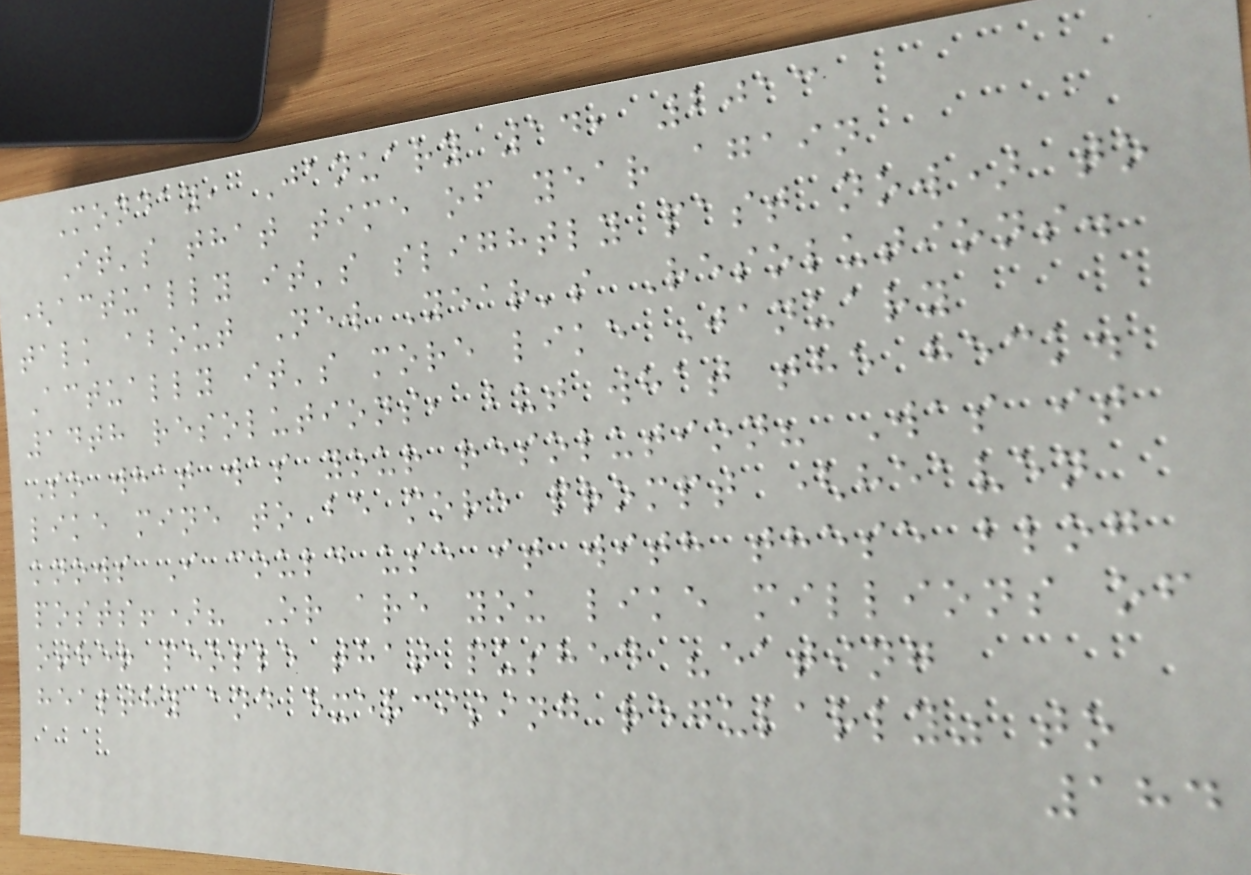Monday, January 14, 2013
It's that time of year again
(actually it's slightly past now) to
talk about New Year's Resolutions.
Actually it's more like January
14th resolutions, but what the heck.
So what was your resolution? Was it
like mine to be more prompt (heaven
knows I could use it with these blog
posts!)? Or are you like millions of
other people that pushed "eating
healthy and exercising regularly" to
184
